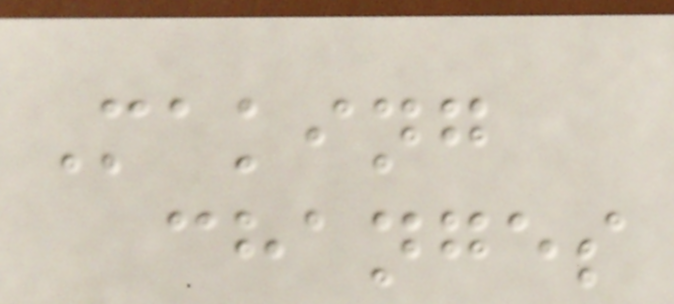Making
changes
